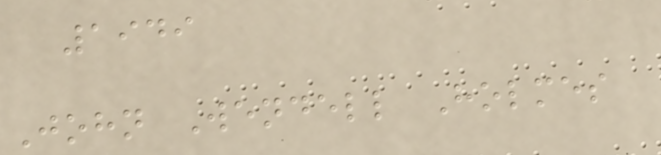1949
John Wendell Holmes
